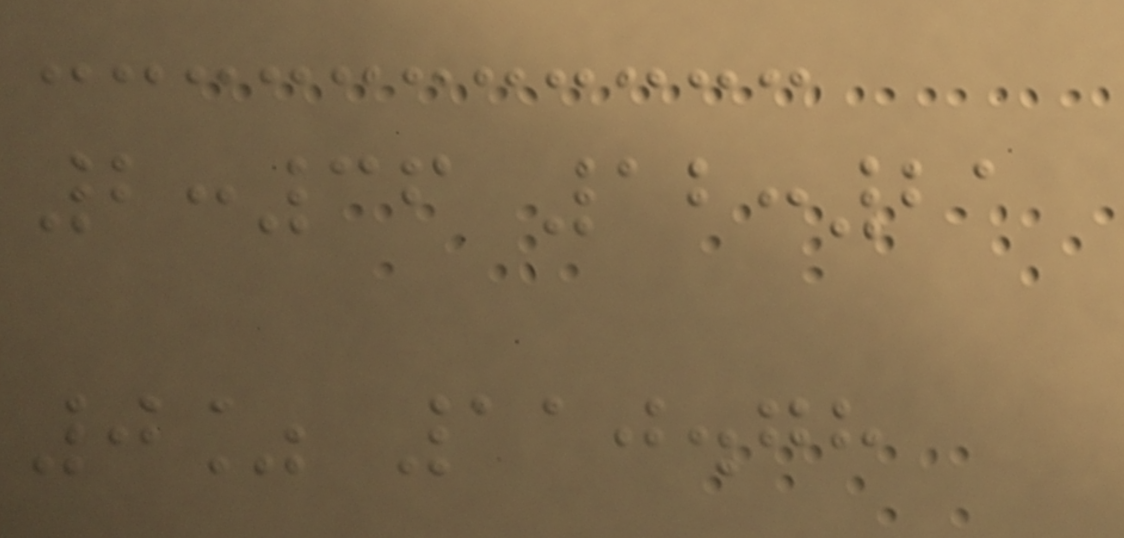2:36 12:21
0% 110.78
